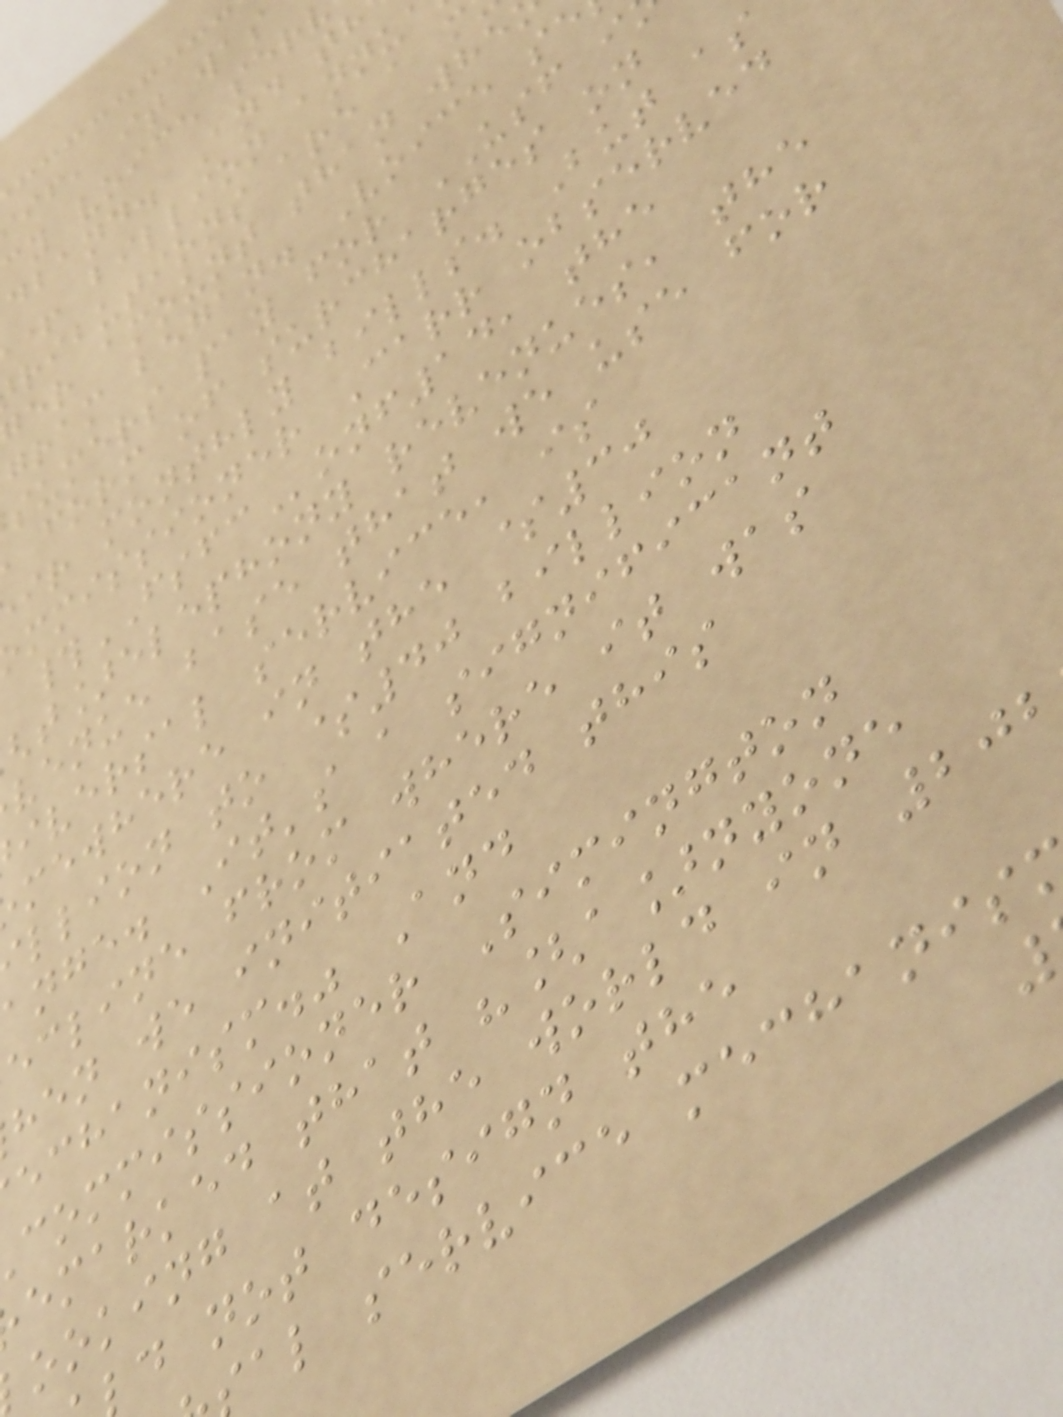if, it was
cy voice ser
dband. And th
+ billion annu
ributions are a m
er amount than whe
gram began. Voice se
sumers pay for USF i
form of surcharges on
ir monthly bills. But as
mmissioner Carr observed
#FSFConf14, the
t]elephony revenues, the
venue base that we use for
iversal service, is
mewhere in the $30
llion to $40 billion
ange. It's a significant
ecline from where it was
hen we initiated this
echanism." And
commissioner Simington
emarked that "[a]nyone
ooking at the world in 20
d not design the
al service mechanis
